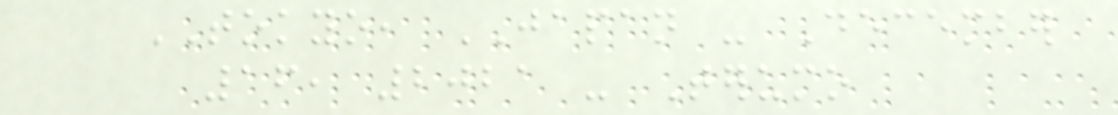TOKYO, JAPAN - December
16, 2021 - Terumo
